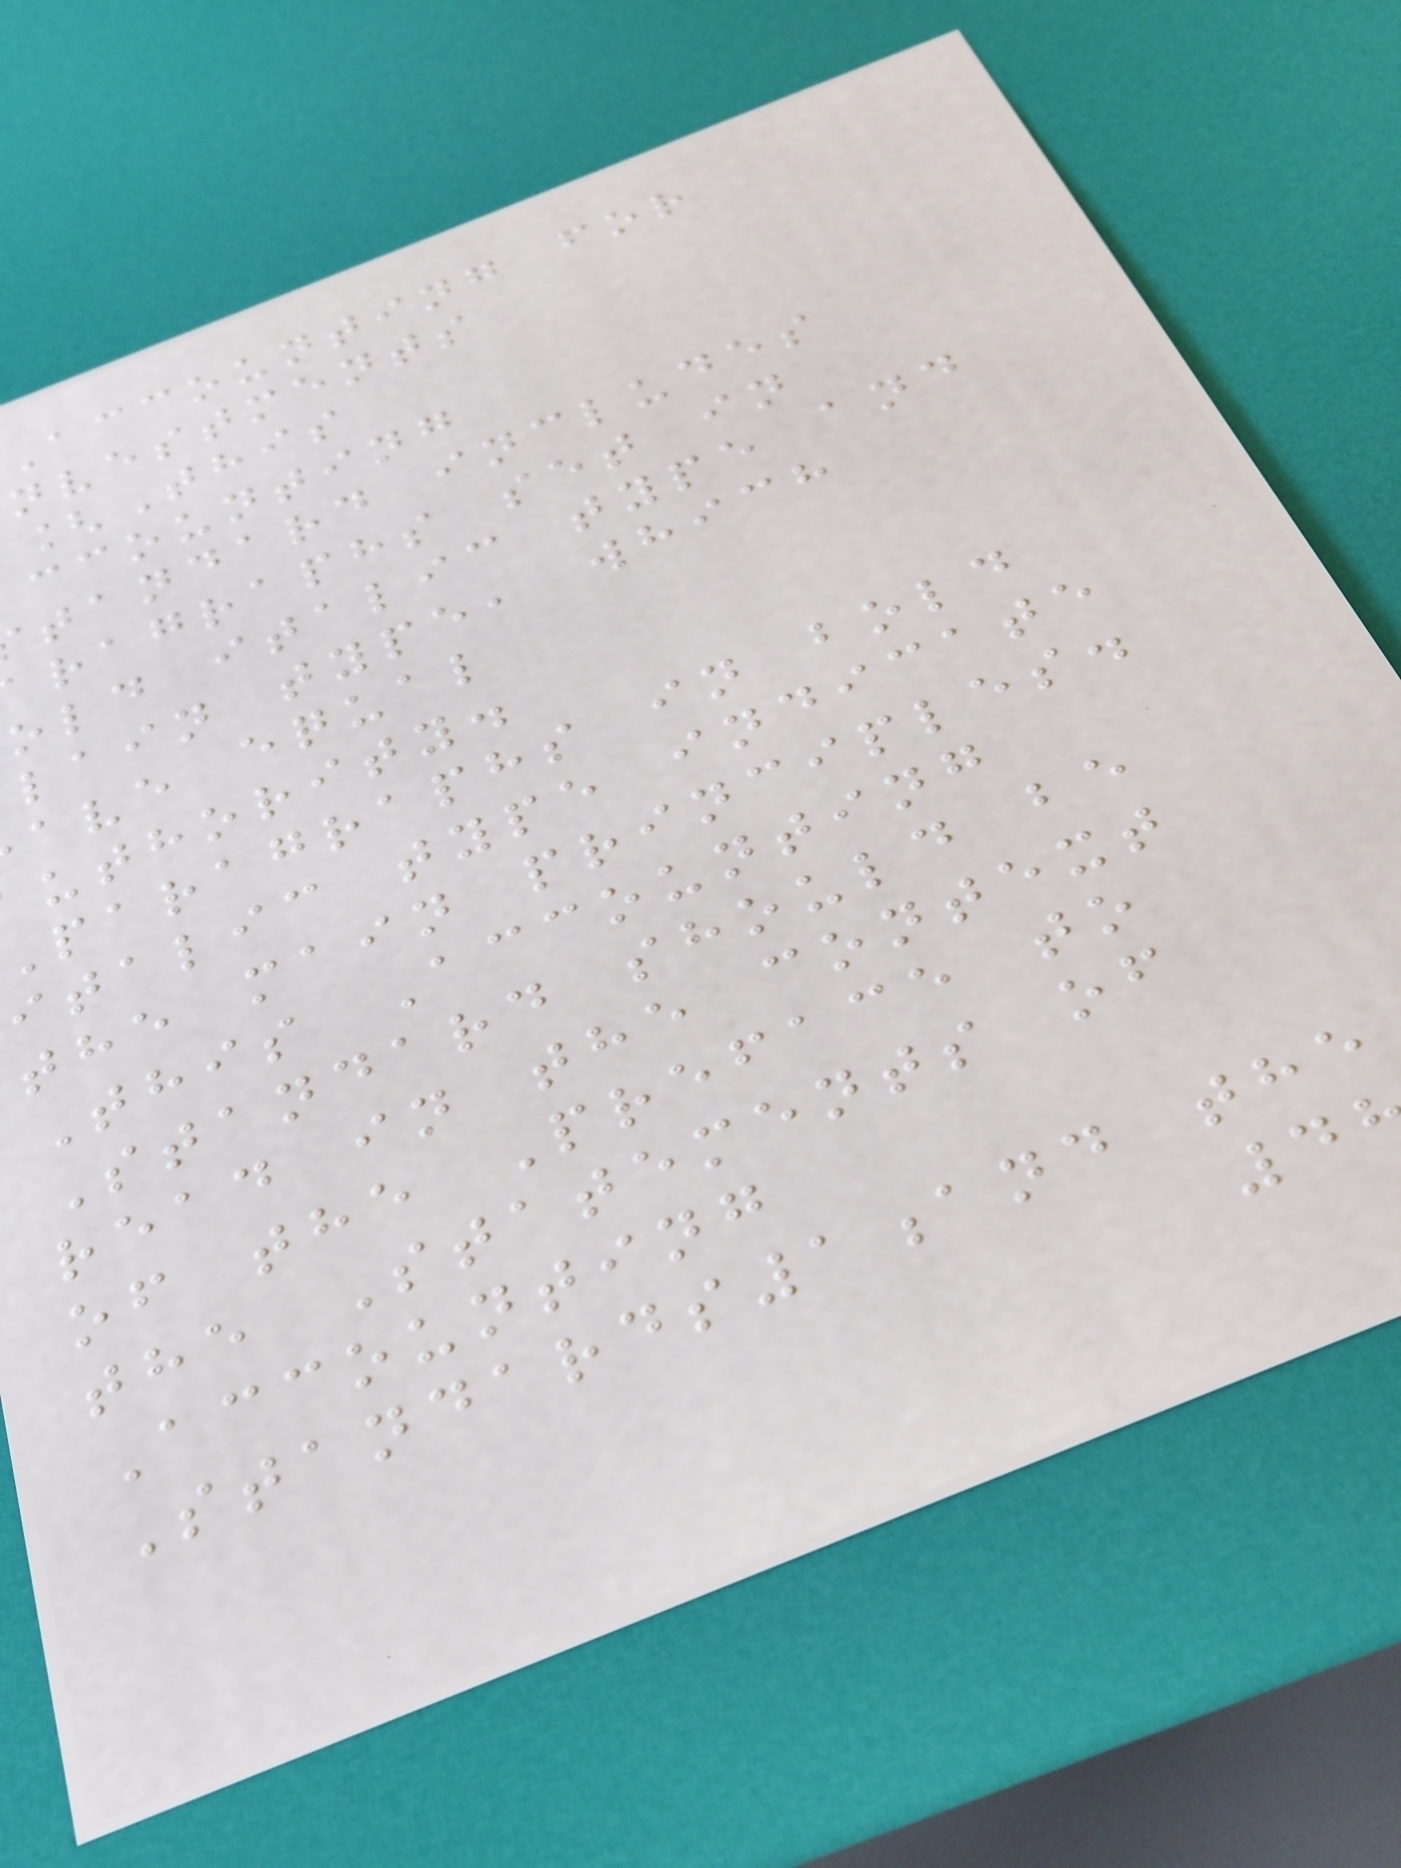Accounting for
nvestments
[This
ccounting
tandard includes
ragraphs set in
old italic type and
lain type, which
ave equal
uthority.
paragraphs in bold
italic type indicate
the main principles.
This Accounting
Standard should be
read in the context
of the Preface to
the Statements of
Accounting
Standards1and the
